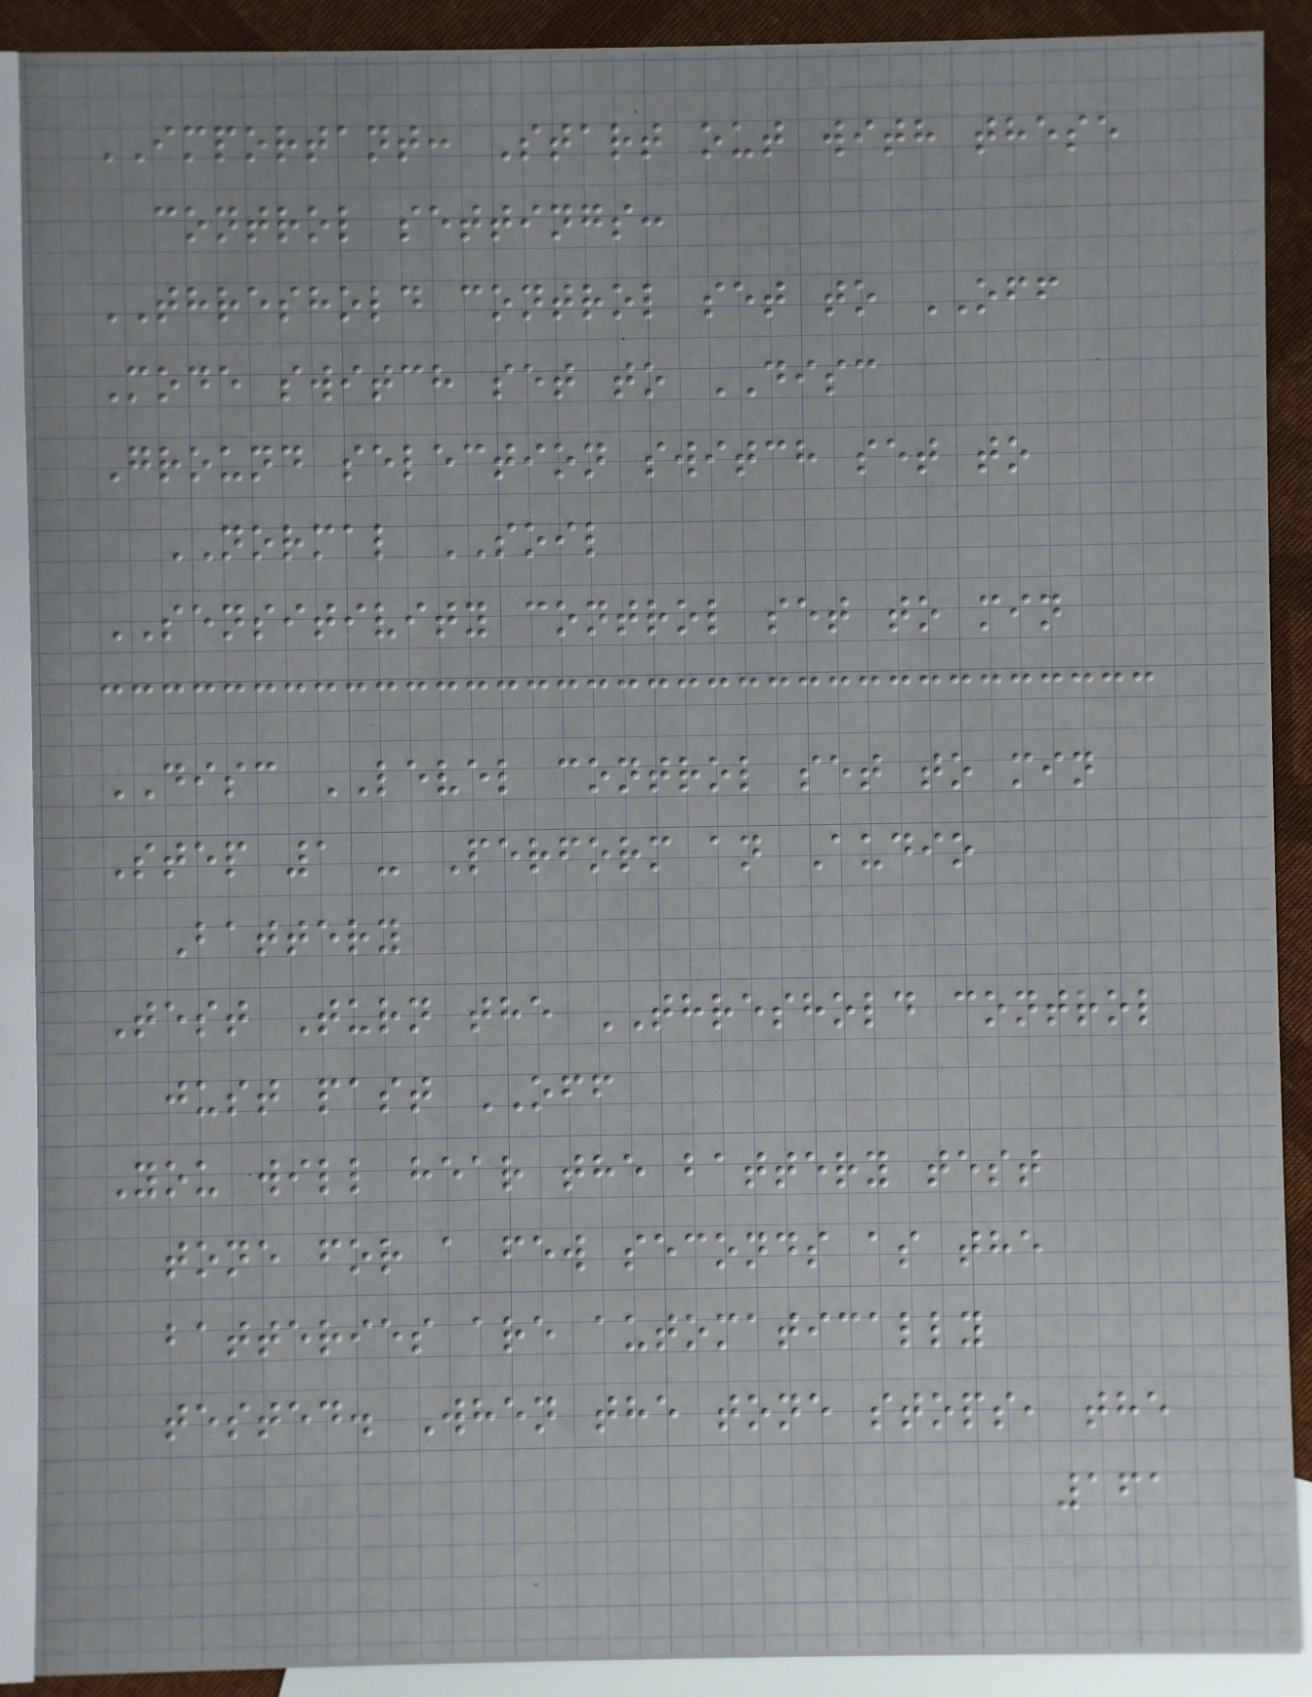IMPORTANT: Start out with these
control settings:
THRESHOLD control set to OFF
Mode switch set to DISC
Ground selection switch set to
NORMAL SOIL
SENSITIVITY control set to min
DISC LEVEL control set to min
Step 1 - Perform an Audio
Battery
Test Turn the THRESHOLD control
just past OFF
You will hear the battery test
tone for a few seconds as the
batteries are automatically
tested. When the tone stops, the
161
